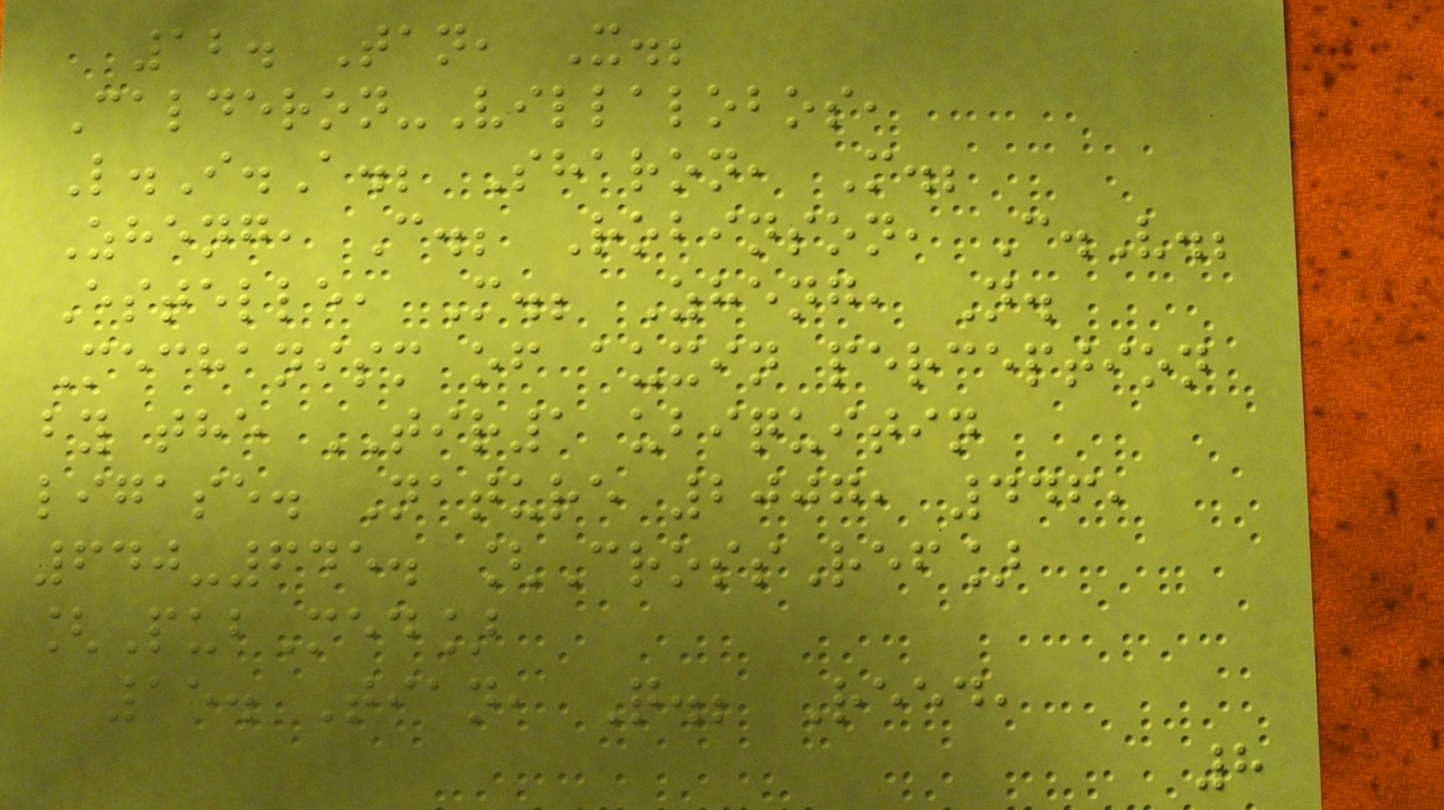12. Tan, X.;
Calderon-Villalobos,
L.I.A.; Sharon, M.;
Zheng, C.; Robinson, C.V.;
Estelle, M.; Zheng, N.
Mechanism of auxin perception
by the TIR1 ubiquitin
ligase. Nature 2007, 446,
640-645. [CrossRef]
[PubMed]
15. Tian, Q.; Reed,
8
